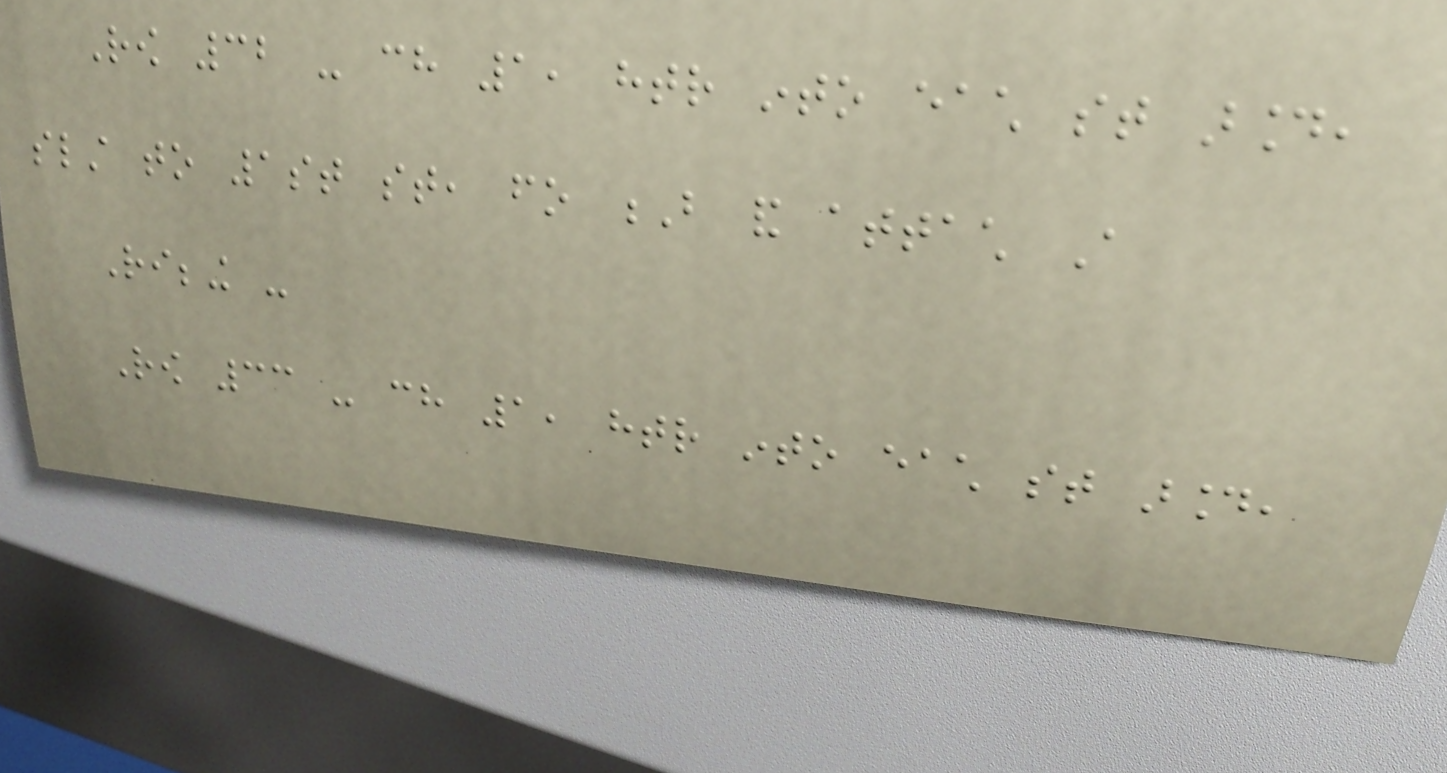Row 32 - ch 1, htr into each st around,
slst to 1st st, fo B and attach A
Ribbing -
Row 33 - ch 1, htr into each st around,
